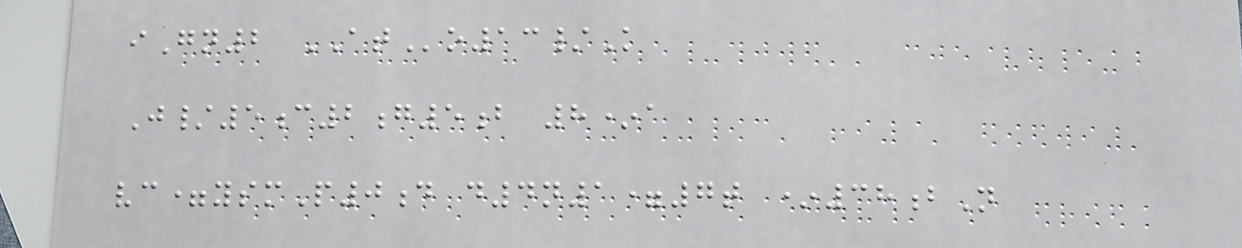iGn2 ATo13/K
J/5c2g5b 8*a
vc=ysmP0d d4n1=7t *38bN
